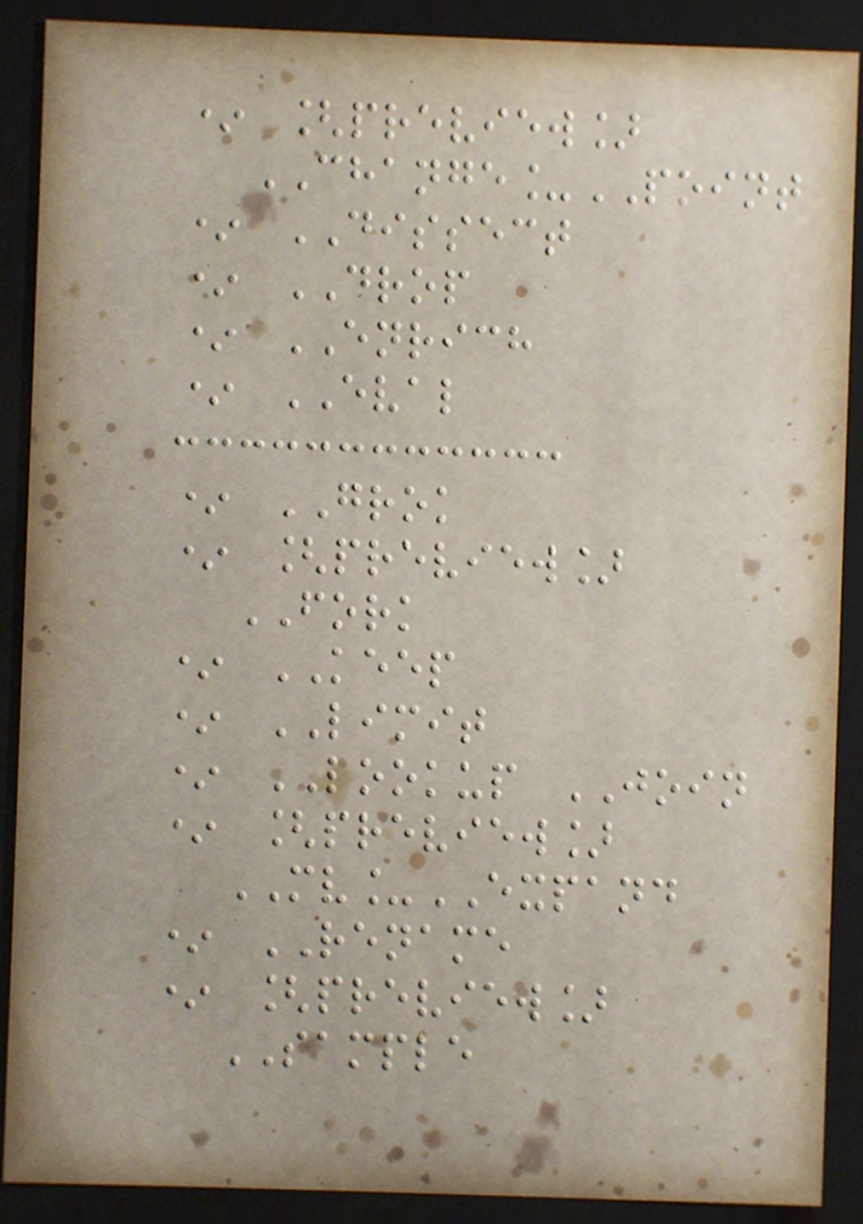* [preview]
CHANGE_POINT
* DISSECT
* DROP
* ENRICH
* EVAL
* GROK
* [preview]
FORK
* KEEP
* LIMIT
* LOOKUP JOIN
* [preview]
MV_EXPAND
* RENAME
* [preview]
SAMPLE
